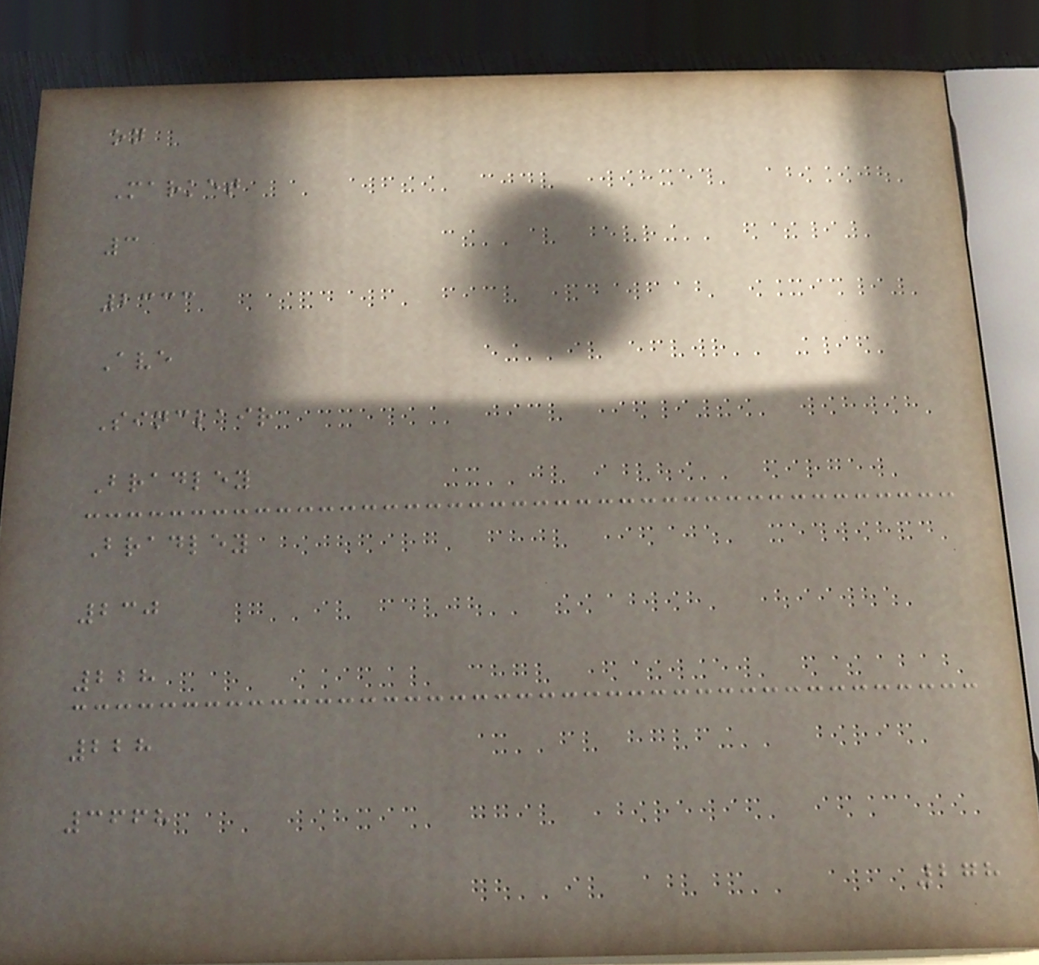on
Market
3
2333
Ave
Sinclair
Bradley
Bradley
230
228
228
3668
278
